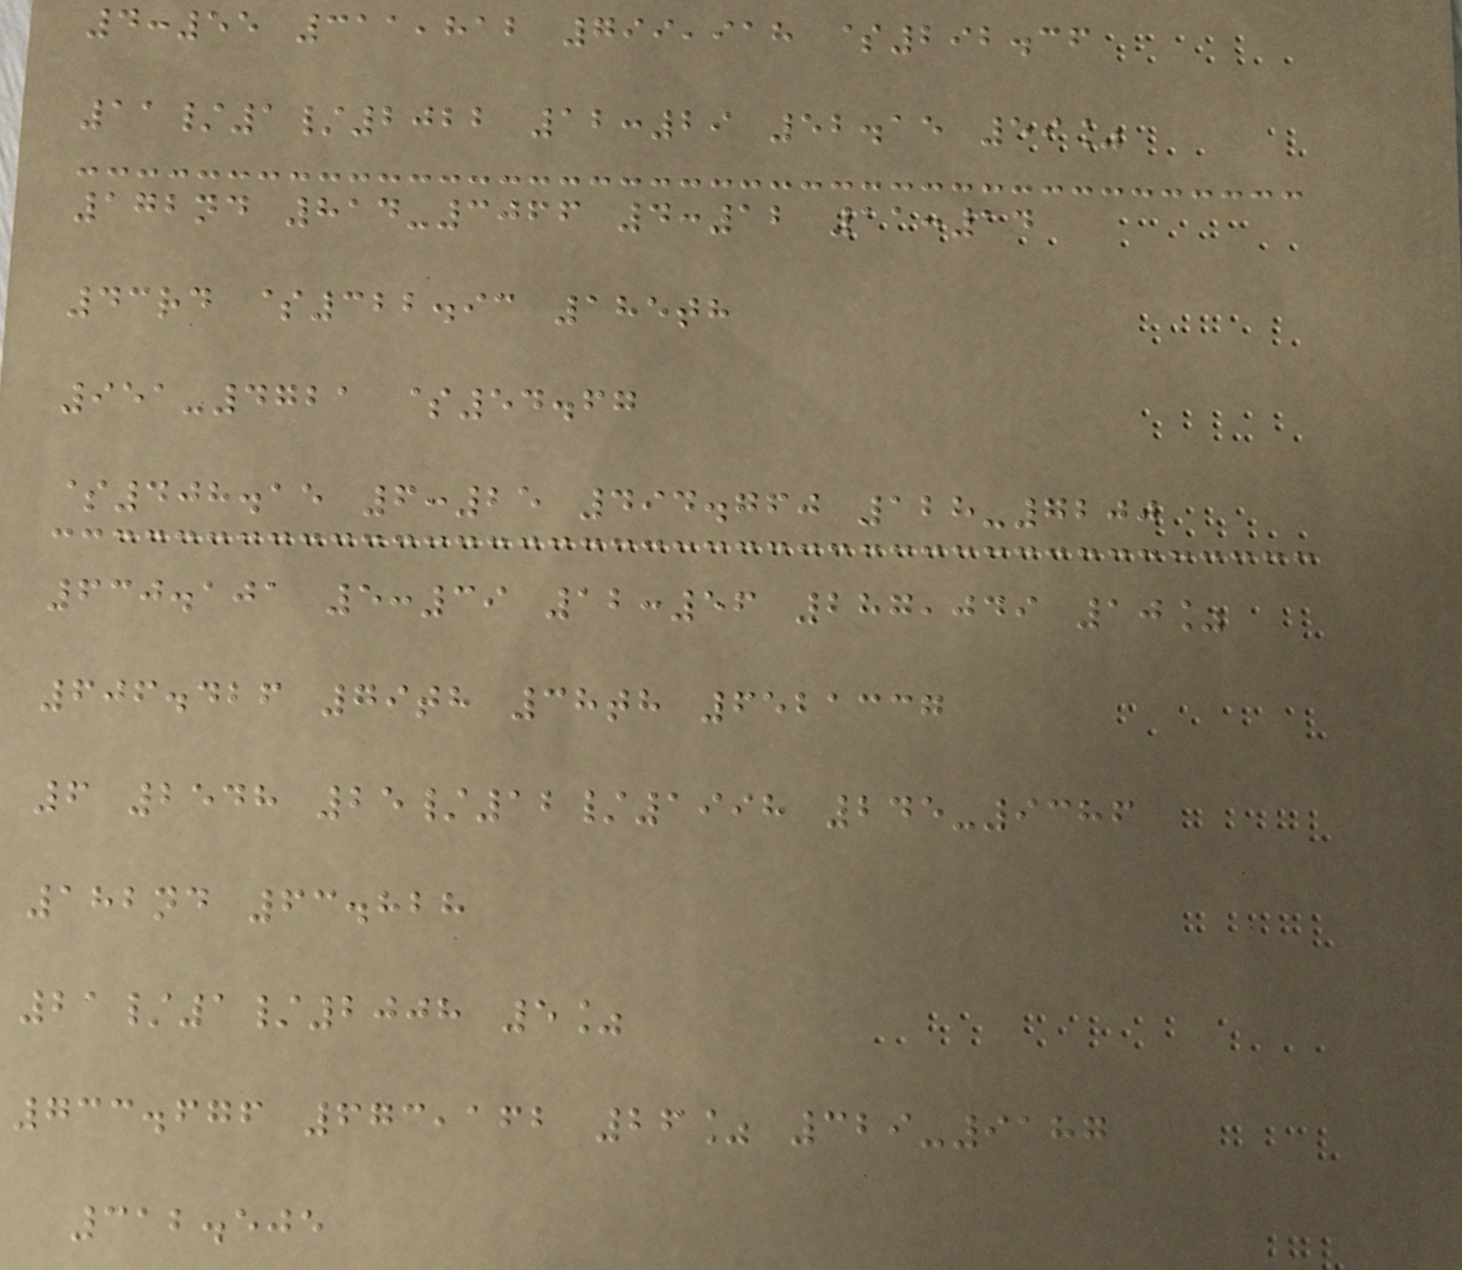4:55 311,812 799,918 $292.36
11/1/2022 12:29 52.15 59%
172nd 814-3066 4:12 11:14
43rd $322.93 185th
951-4721 $54.67
$408.15 6:25 494.760 128-7200
630.101 5:39 12:56 287,049 10%
606.426 79th 38th 6521337
6 2548 25/12/1998 245-9386
182nd 63.828
21/1/2008 5%
733.676 673,162 26% 329-9187
312.505
